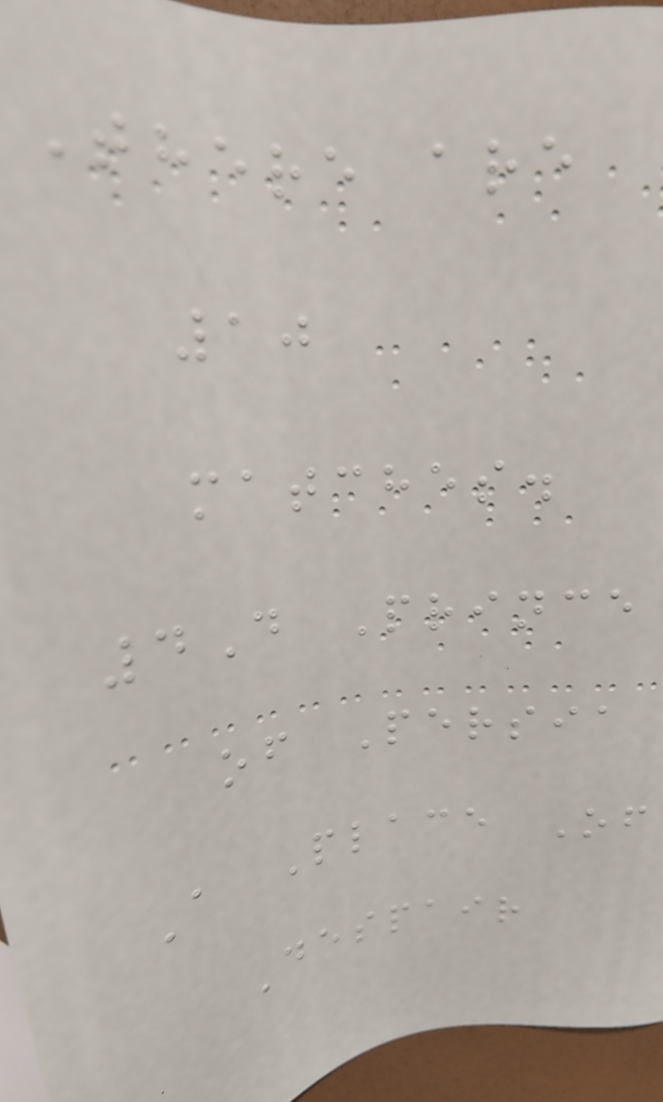There are
10
matches.
4D Prince
of Persia
A Place Of
Despair
